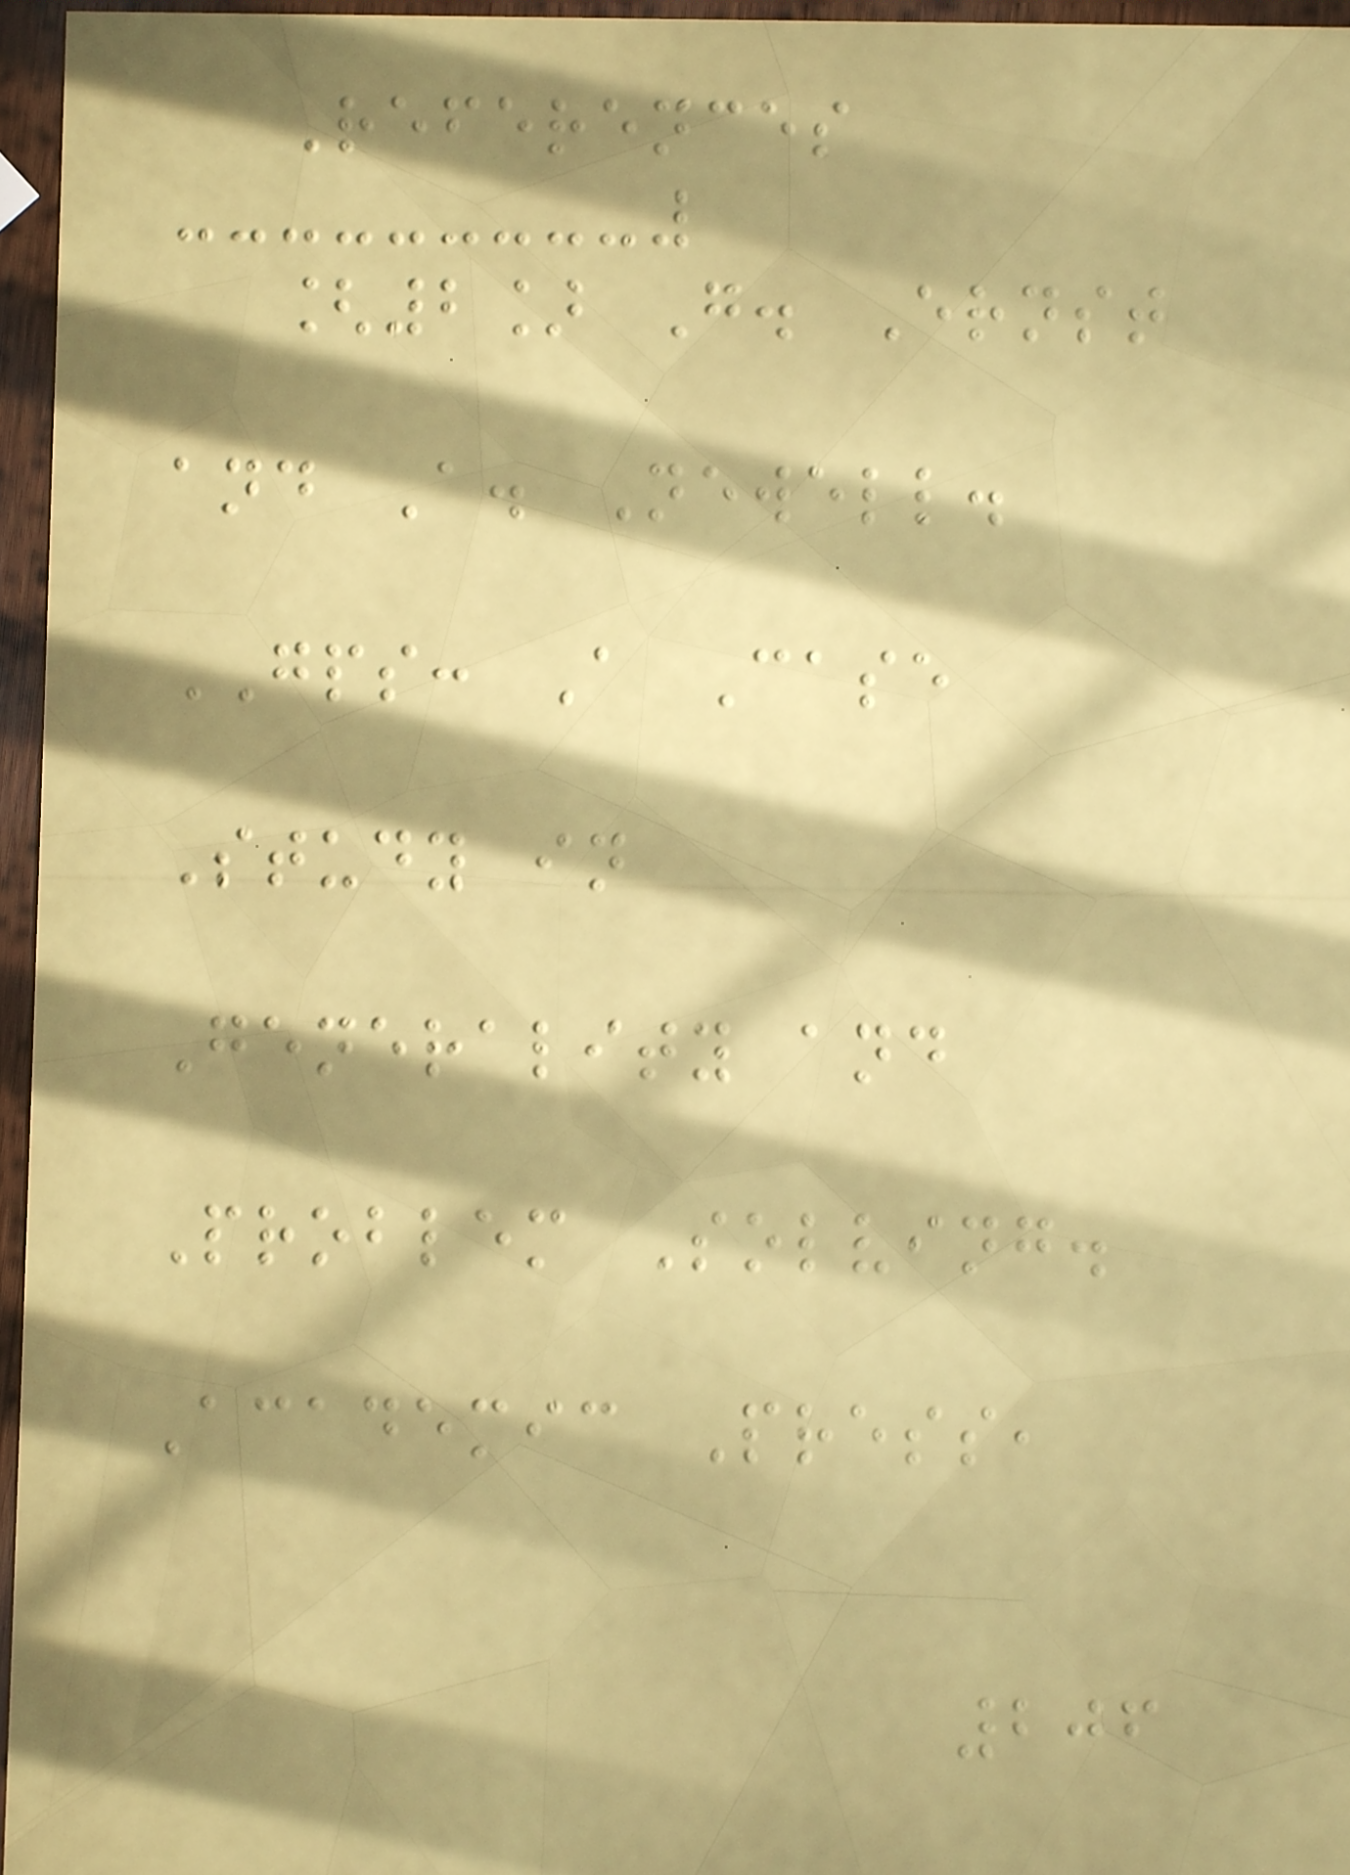References
[2] G. Ernst
and A. Newell.
GPS: A Case
Study in
Generality and
Problem Solving.
Academic Press,
206
